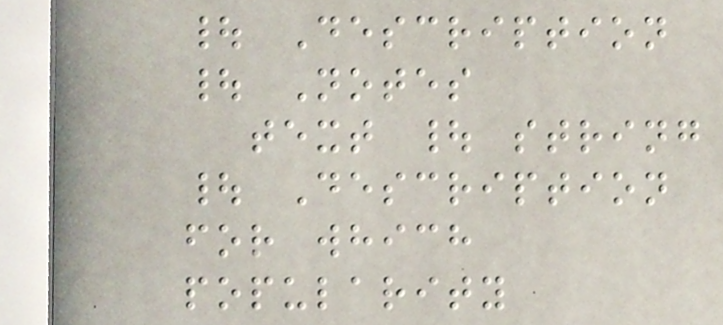| Description
| Notes
text | string
| Description
for which
popularity
